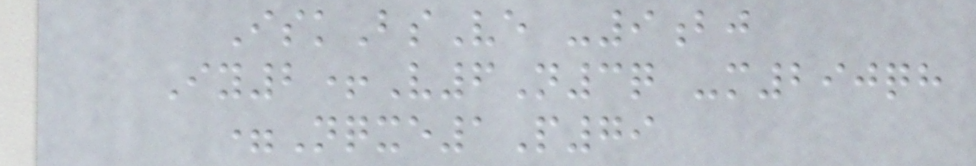IskBsVe -9bj
Iy2+V6N3q -m290qh
=Nqxe1P79
